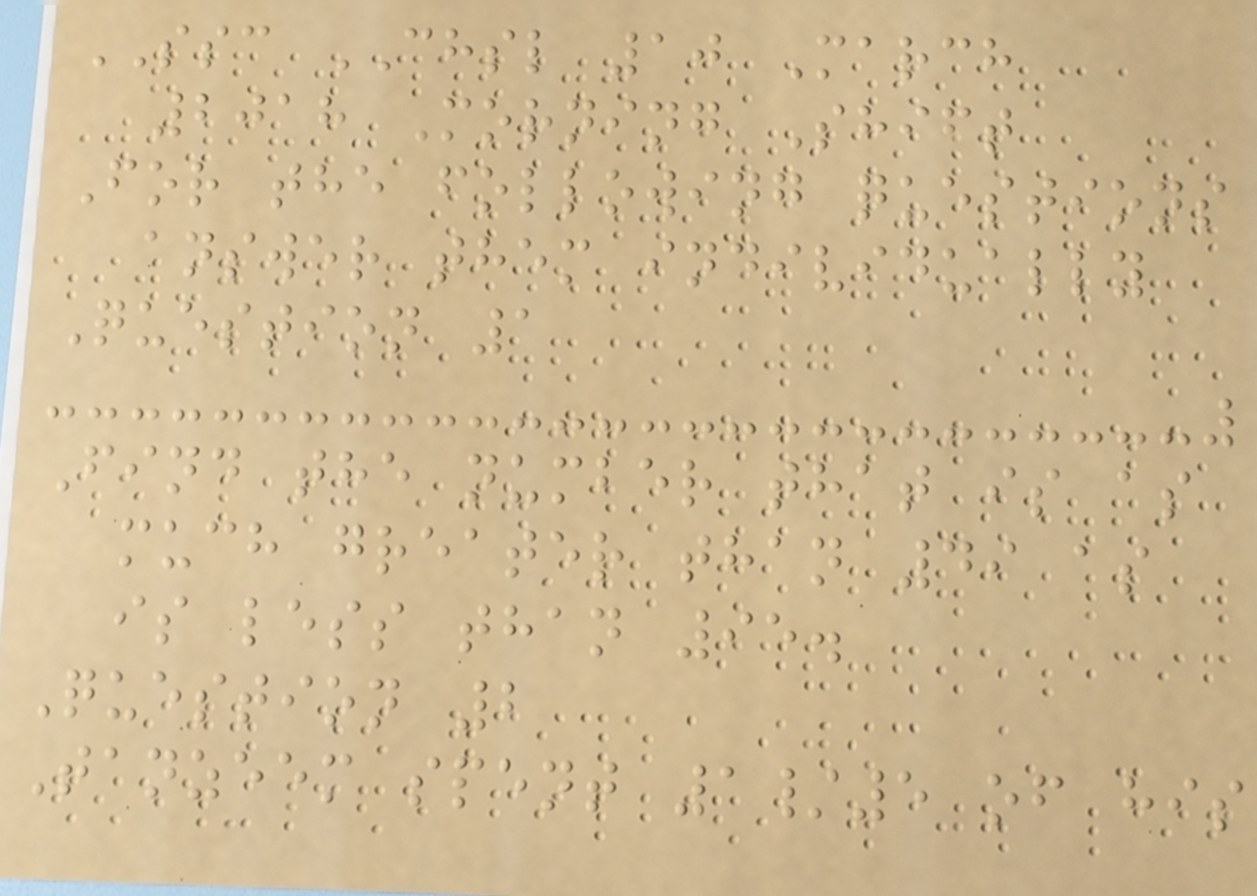SSC CHSL 10 March
2018 Morning Shift
For the following questions
answer them individually
Question 1
Find the number that is as
much greater than 49 as
is less than 95.
Question 2
Tanzeem spent 1/5 of his
